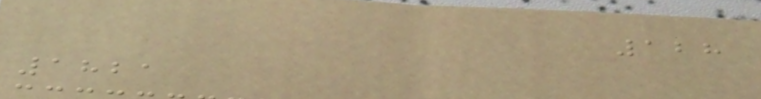128
1821
